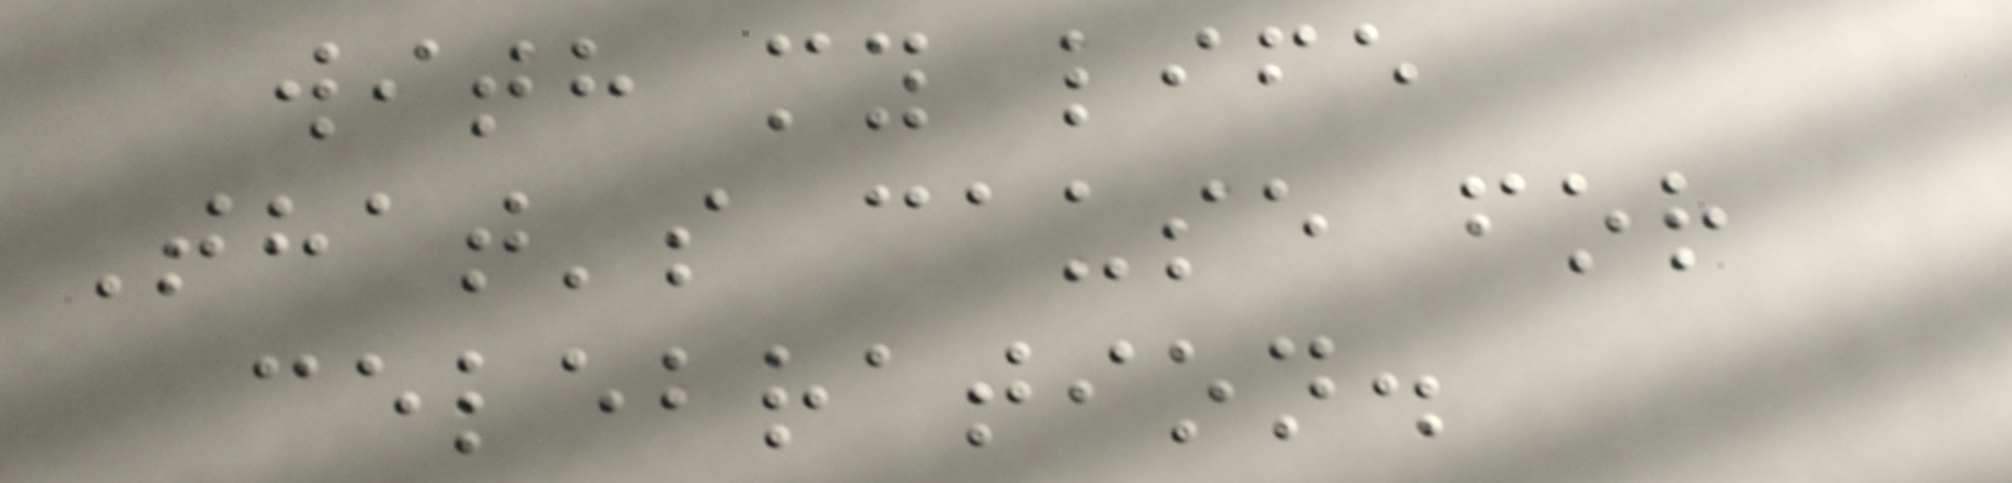with my life
That's cause for
celebration.
